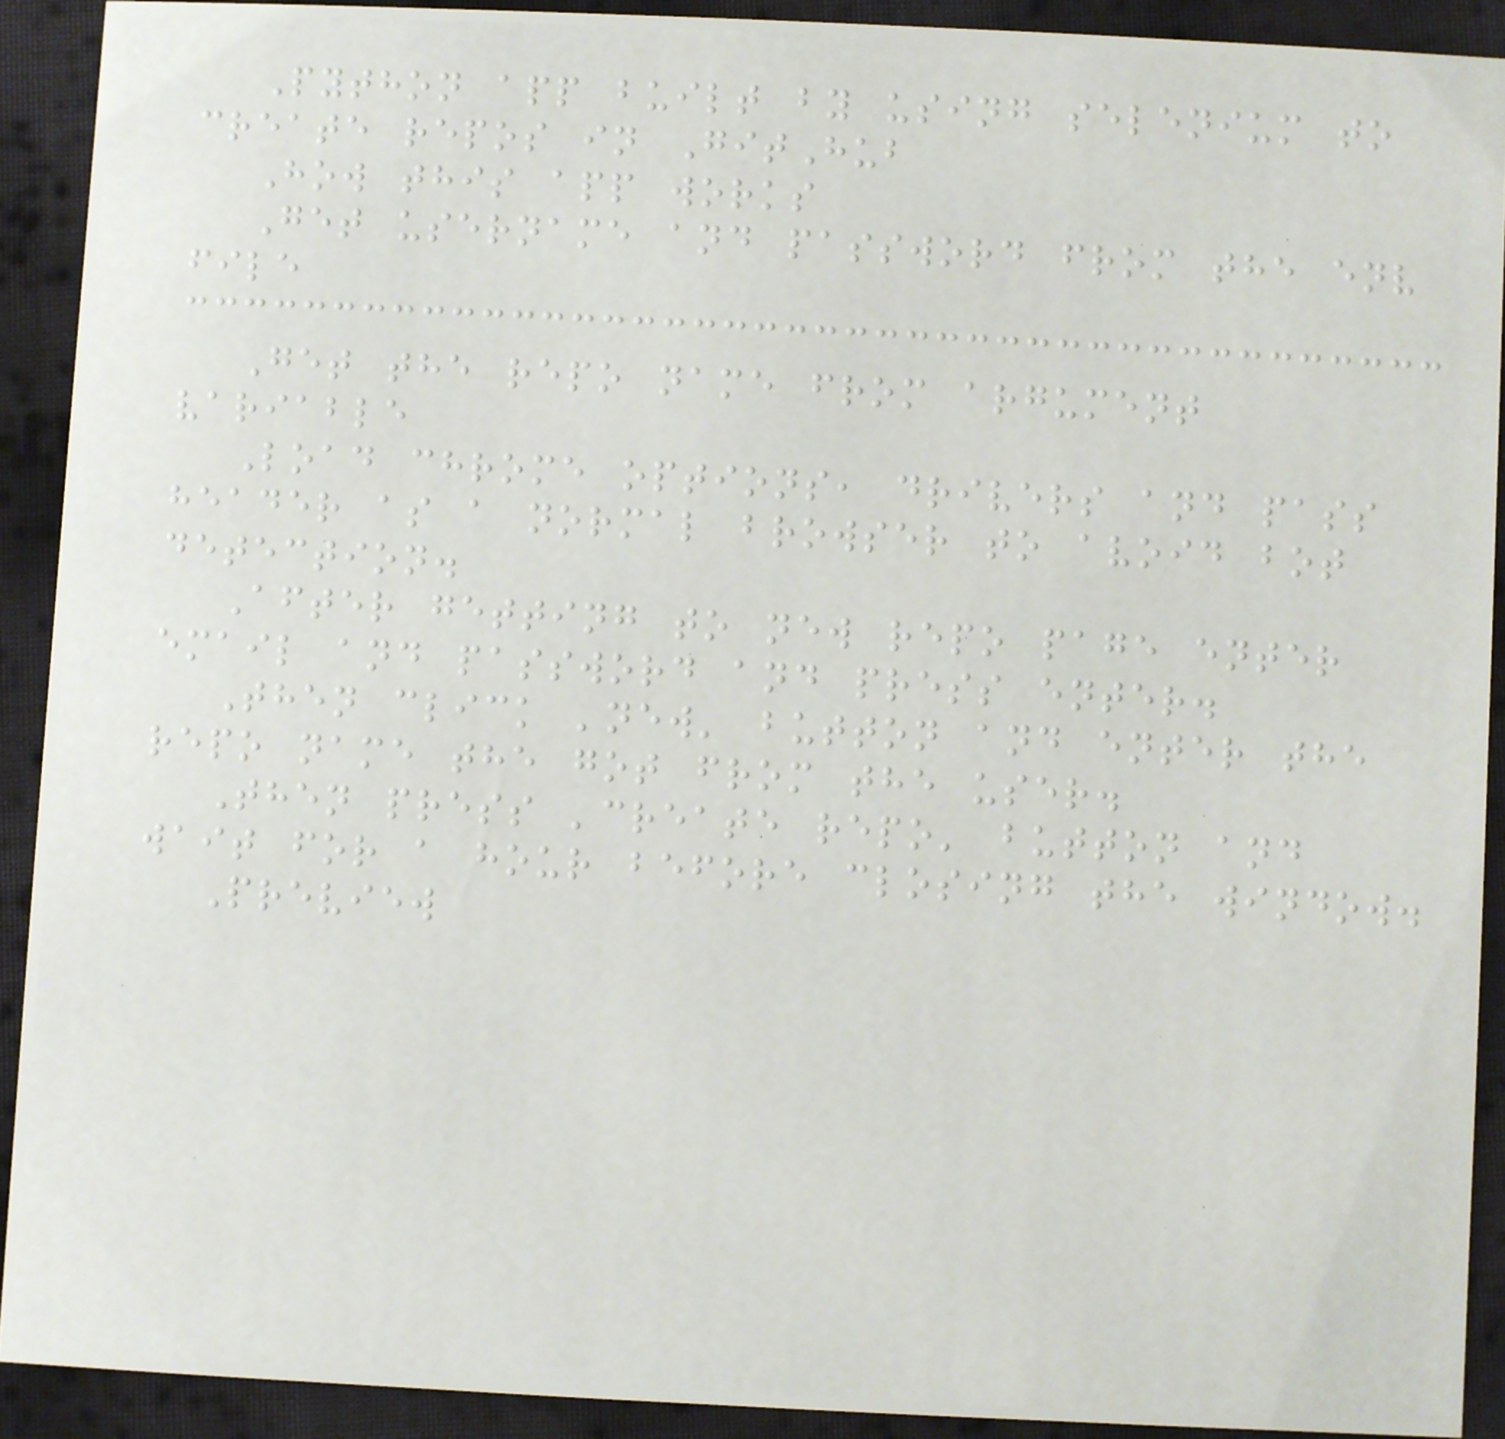Python app built by using selenium to
create repos in GitHub
How this app works
Get username and password from the env
file
Get the repo name from argument
variable
Load chrome options, drivers and pass
header as a normal browser to avoid bot
detection.
After getting to new repo page enter
email and password and press enter.
Then click 'new' button and enter the
repo name the got from the user.
Then press 'create repo' button and
wait for a hour before closing the window.
Preview
